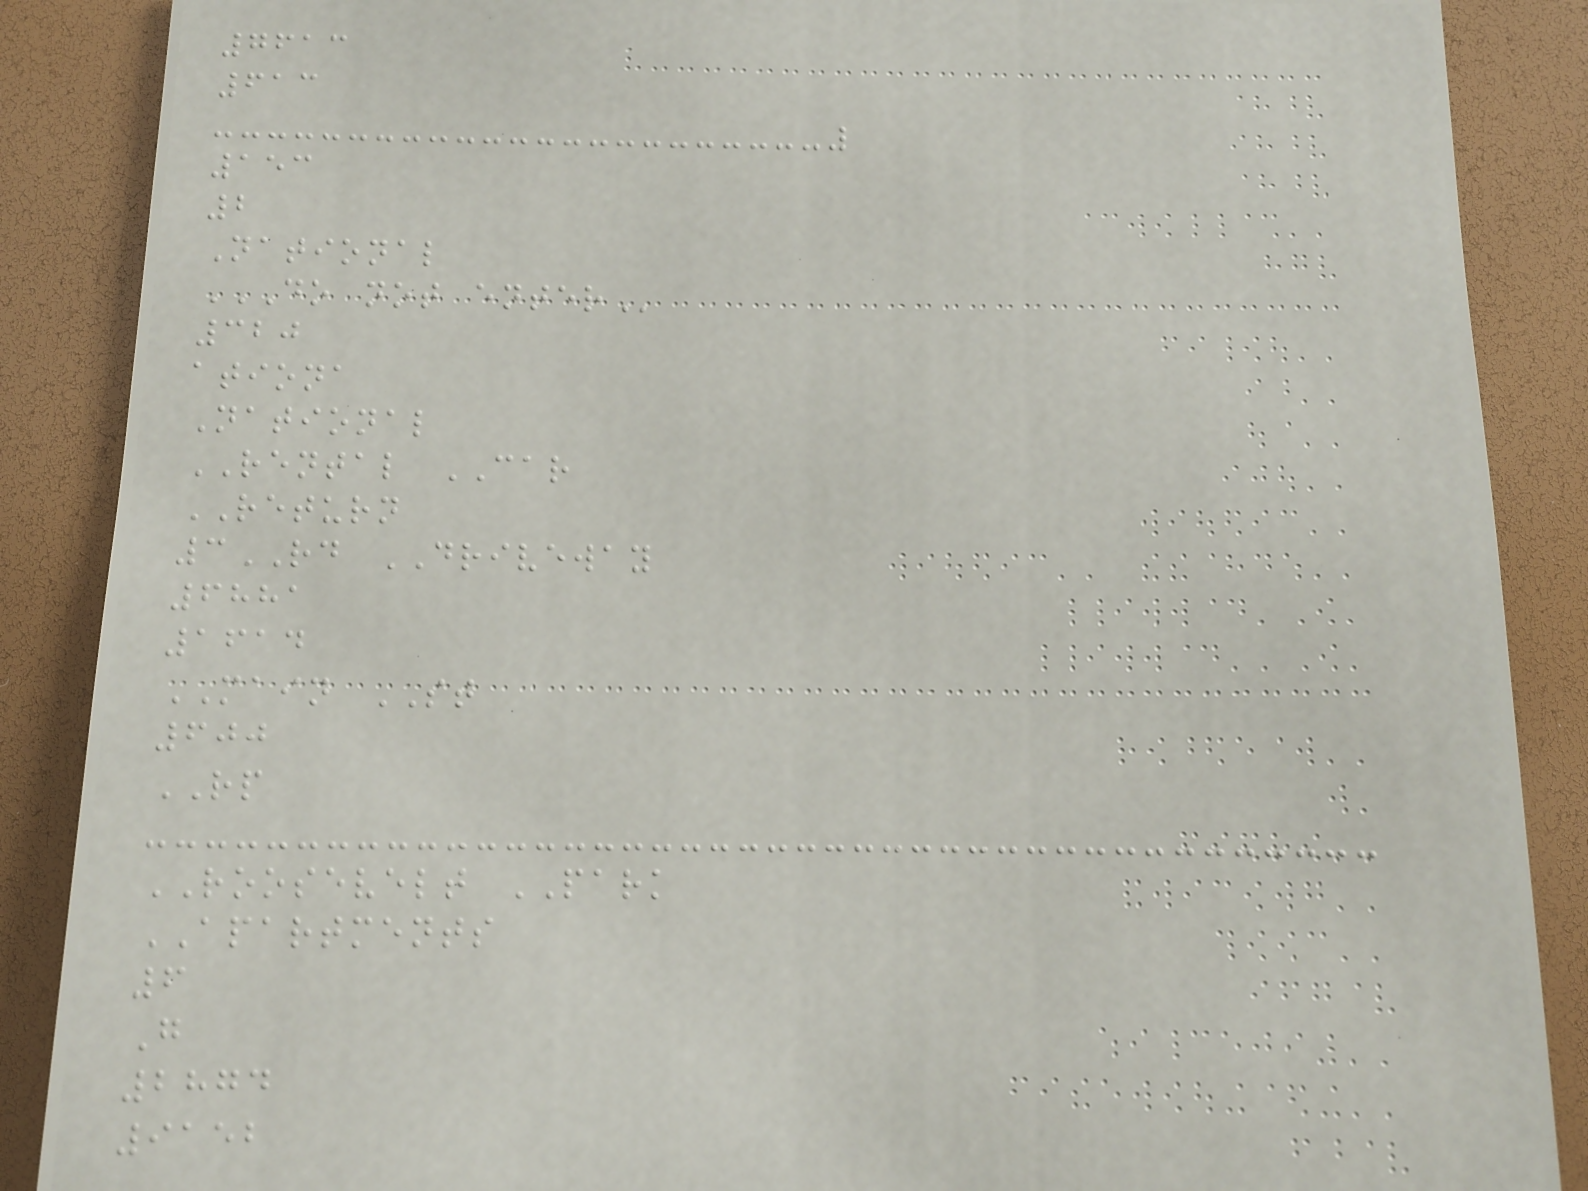7613
613
153
2
National
DO NOT ENTER
320
ationa
National
RENTAL CAR
RETURN
3RD DRIVEWAY
6881
1614
MAIN ST
600
RP
ROOSEVELT PARK
APARTMENTS
6
G
2874
9152
